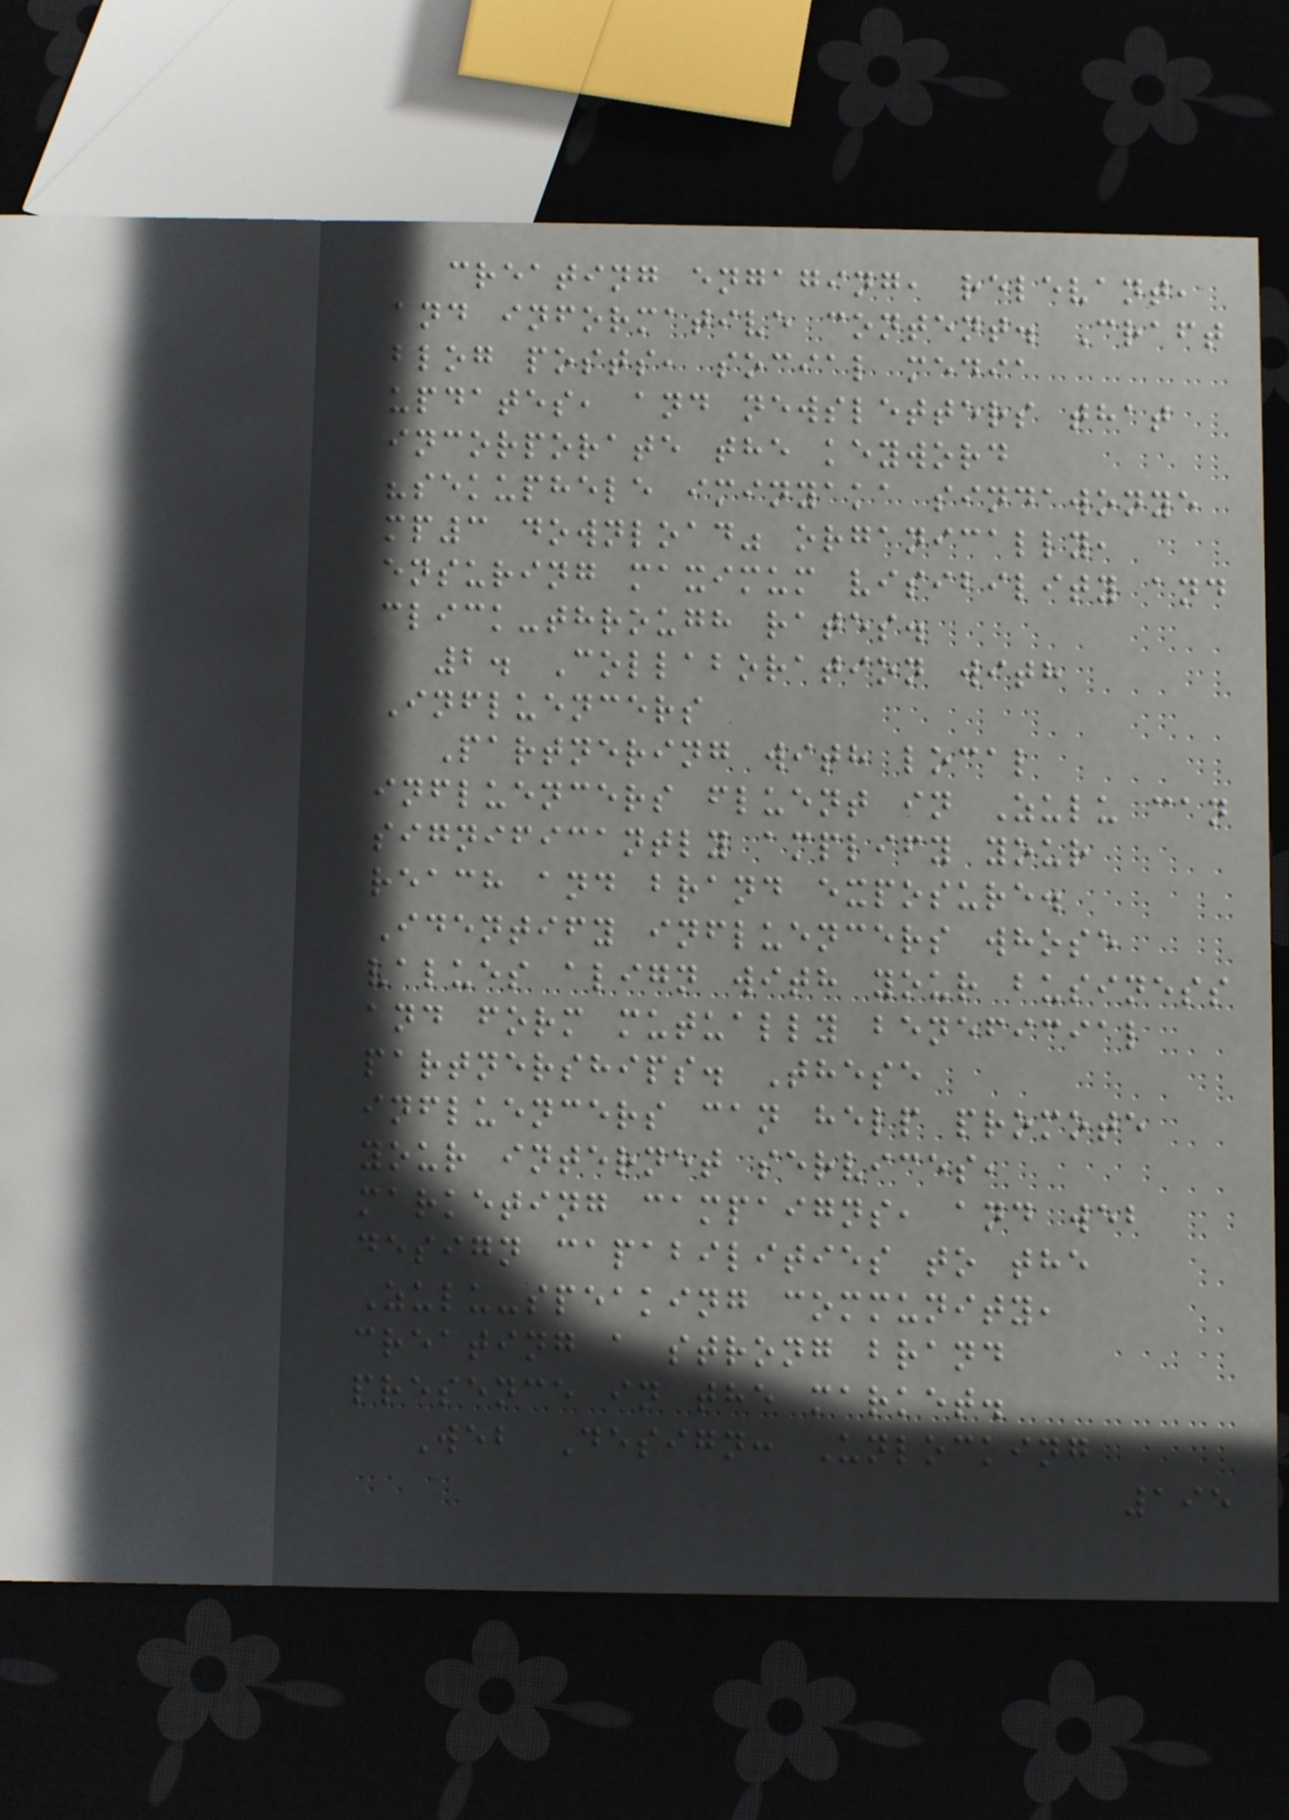creating engaging, relevant,
and informative content. Craft
blog posts, social media
updates, and newsletters that
incorporate the keyword
"sekuphele iminyaka sindawonye
mp3 download" organically,
ensuring maximum visibility and
click-through rates.
2. Collaboration with
Influencers
Partnering with local
influencers fluent in Zulu can
significantly amplify your
reach and brand exposure.
Identify influencers whose
values align with your business
and form mutually beneficial
partnerships. These
influencers can help promote
your internet services,
marketing campaigns, and web
design capabilities to the
Zulu-speaking community,
creating a strong brand
presence in the market.
Web Design: Unlocking
195
